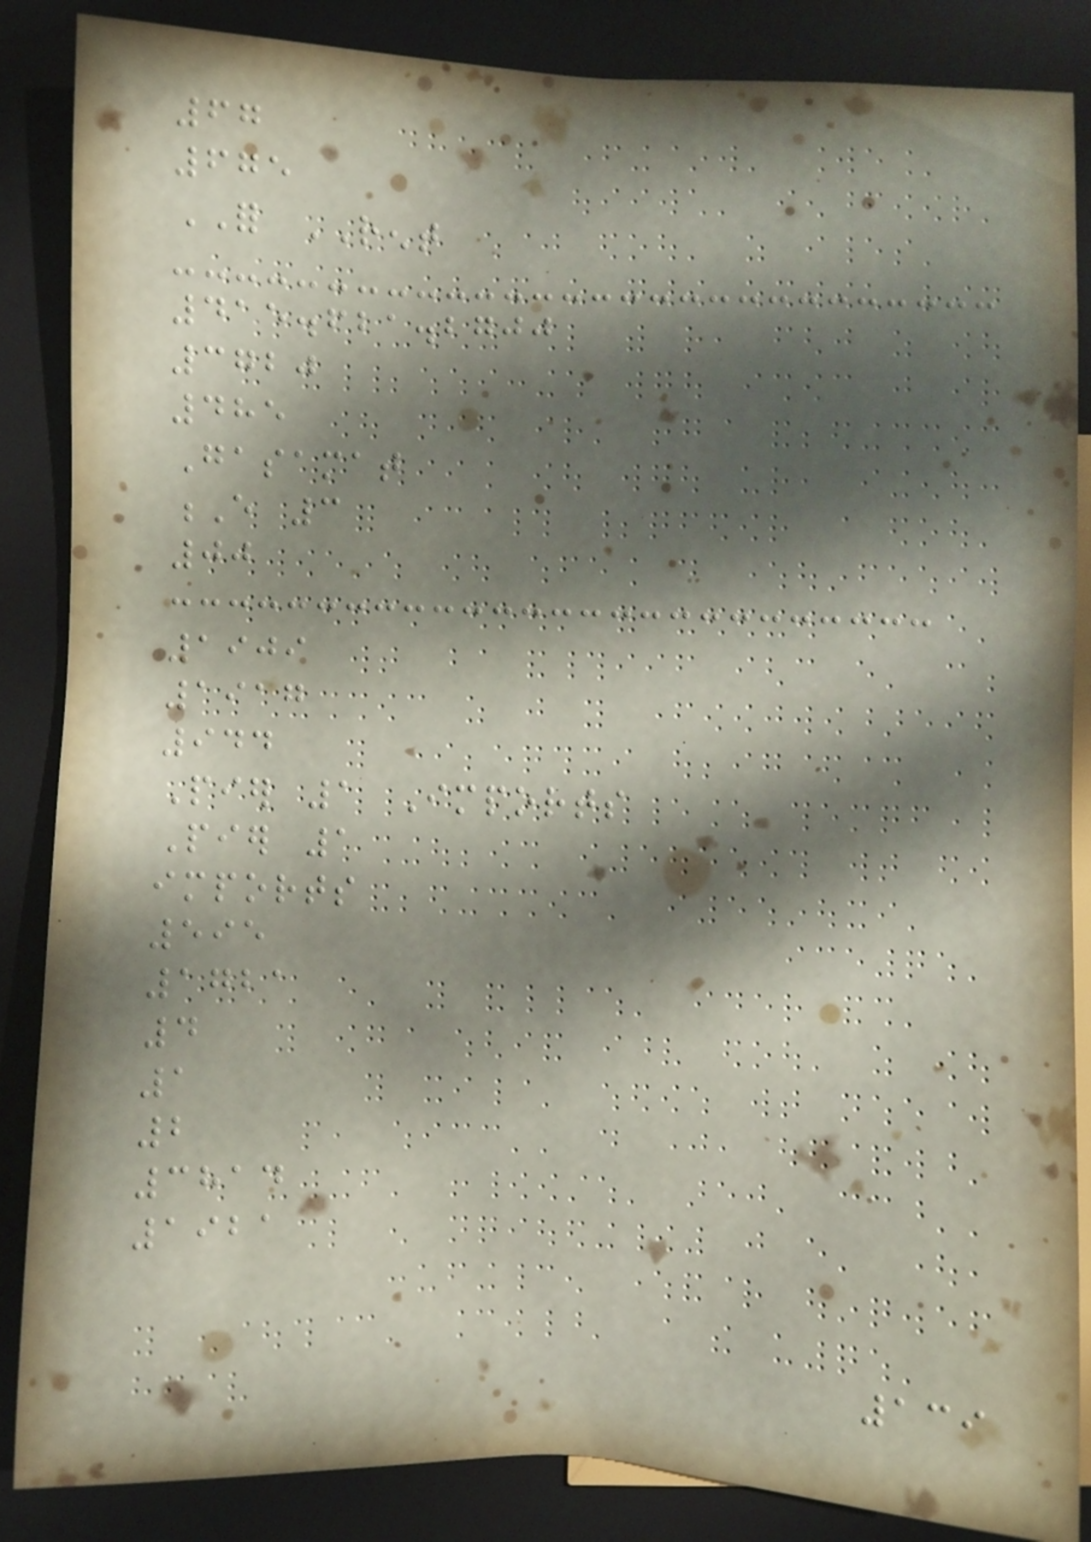67
675
FOR RENT
415.621.2700
3720
485
Gasamat
E 3
00
1909
1917
944
Pier 1 Imports
Pier 1
imports
595
1721
4
1
2
3814
1921
139
